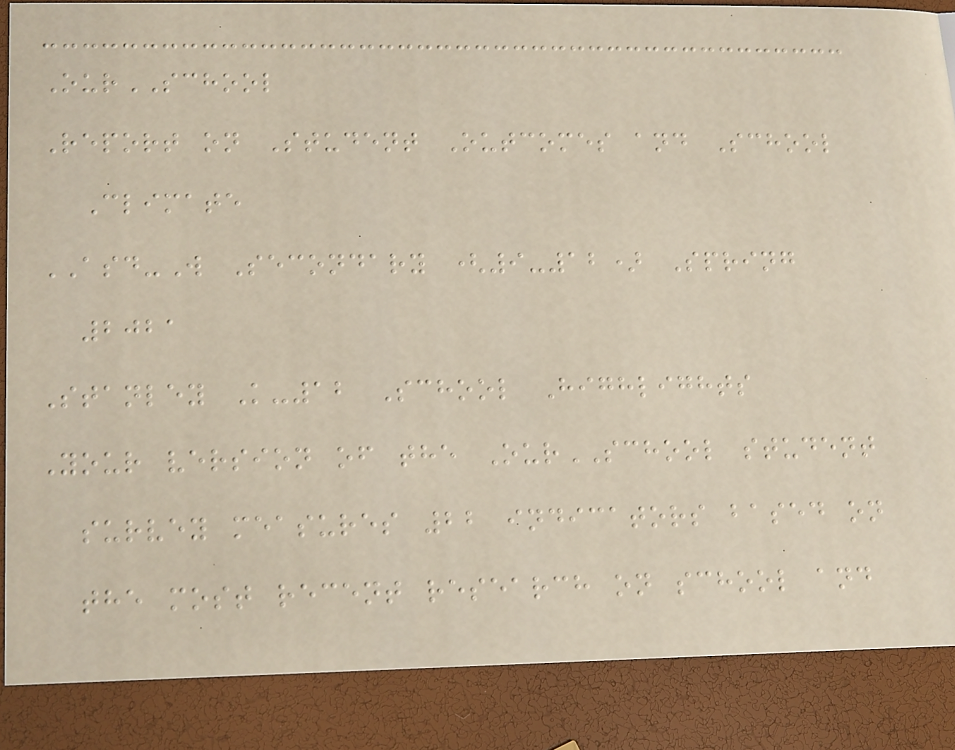OurSCHOOL
Report on Student Outcomes and School
Climate
ASD-W Secondary (9-12) Spring
2021
Stanley K-12 School Highlights
Your version of the OurSCHOOL student
survey measures 22 indicators based on
the most recent research on school and
